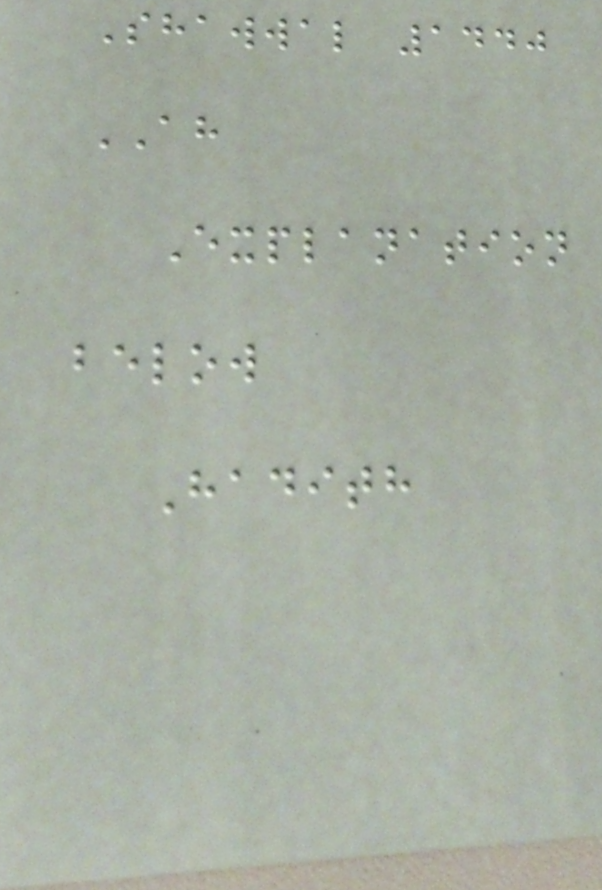Shawwal 1440
AH
Explanation
below
Hadith
